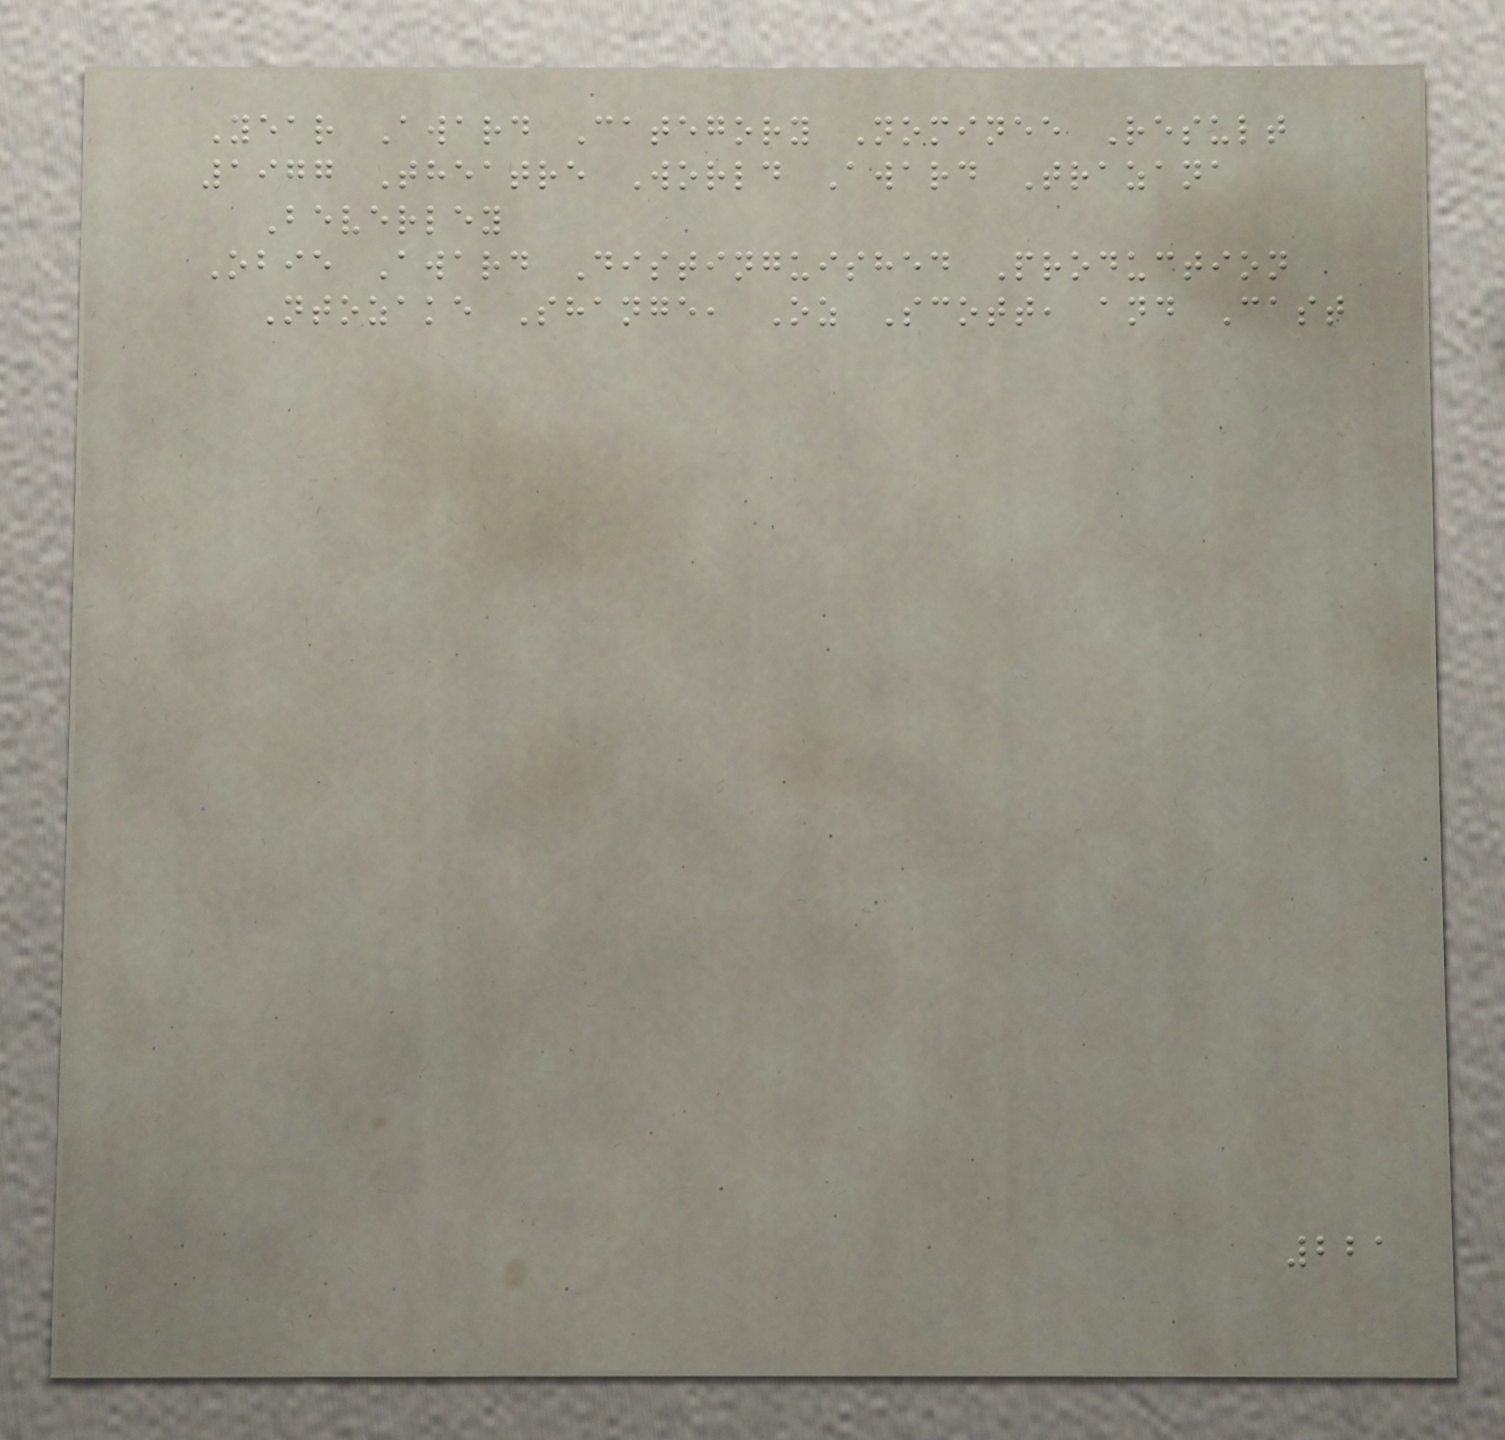Year Award Category Nominee Result
1977 Theatre World Award Trazana
Beverley
Obie Award Distinguished Production
Ntozake Shange, Oz Scott, and Cast
221
